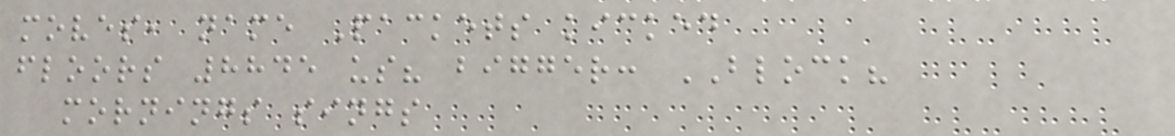moves, name Packets kicked
floors 8845 us? bigger: BLOCK?
mornings sings
